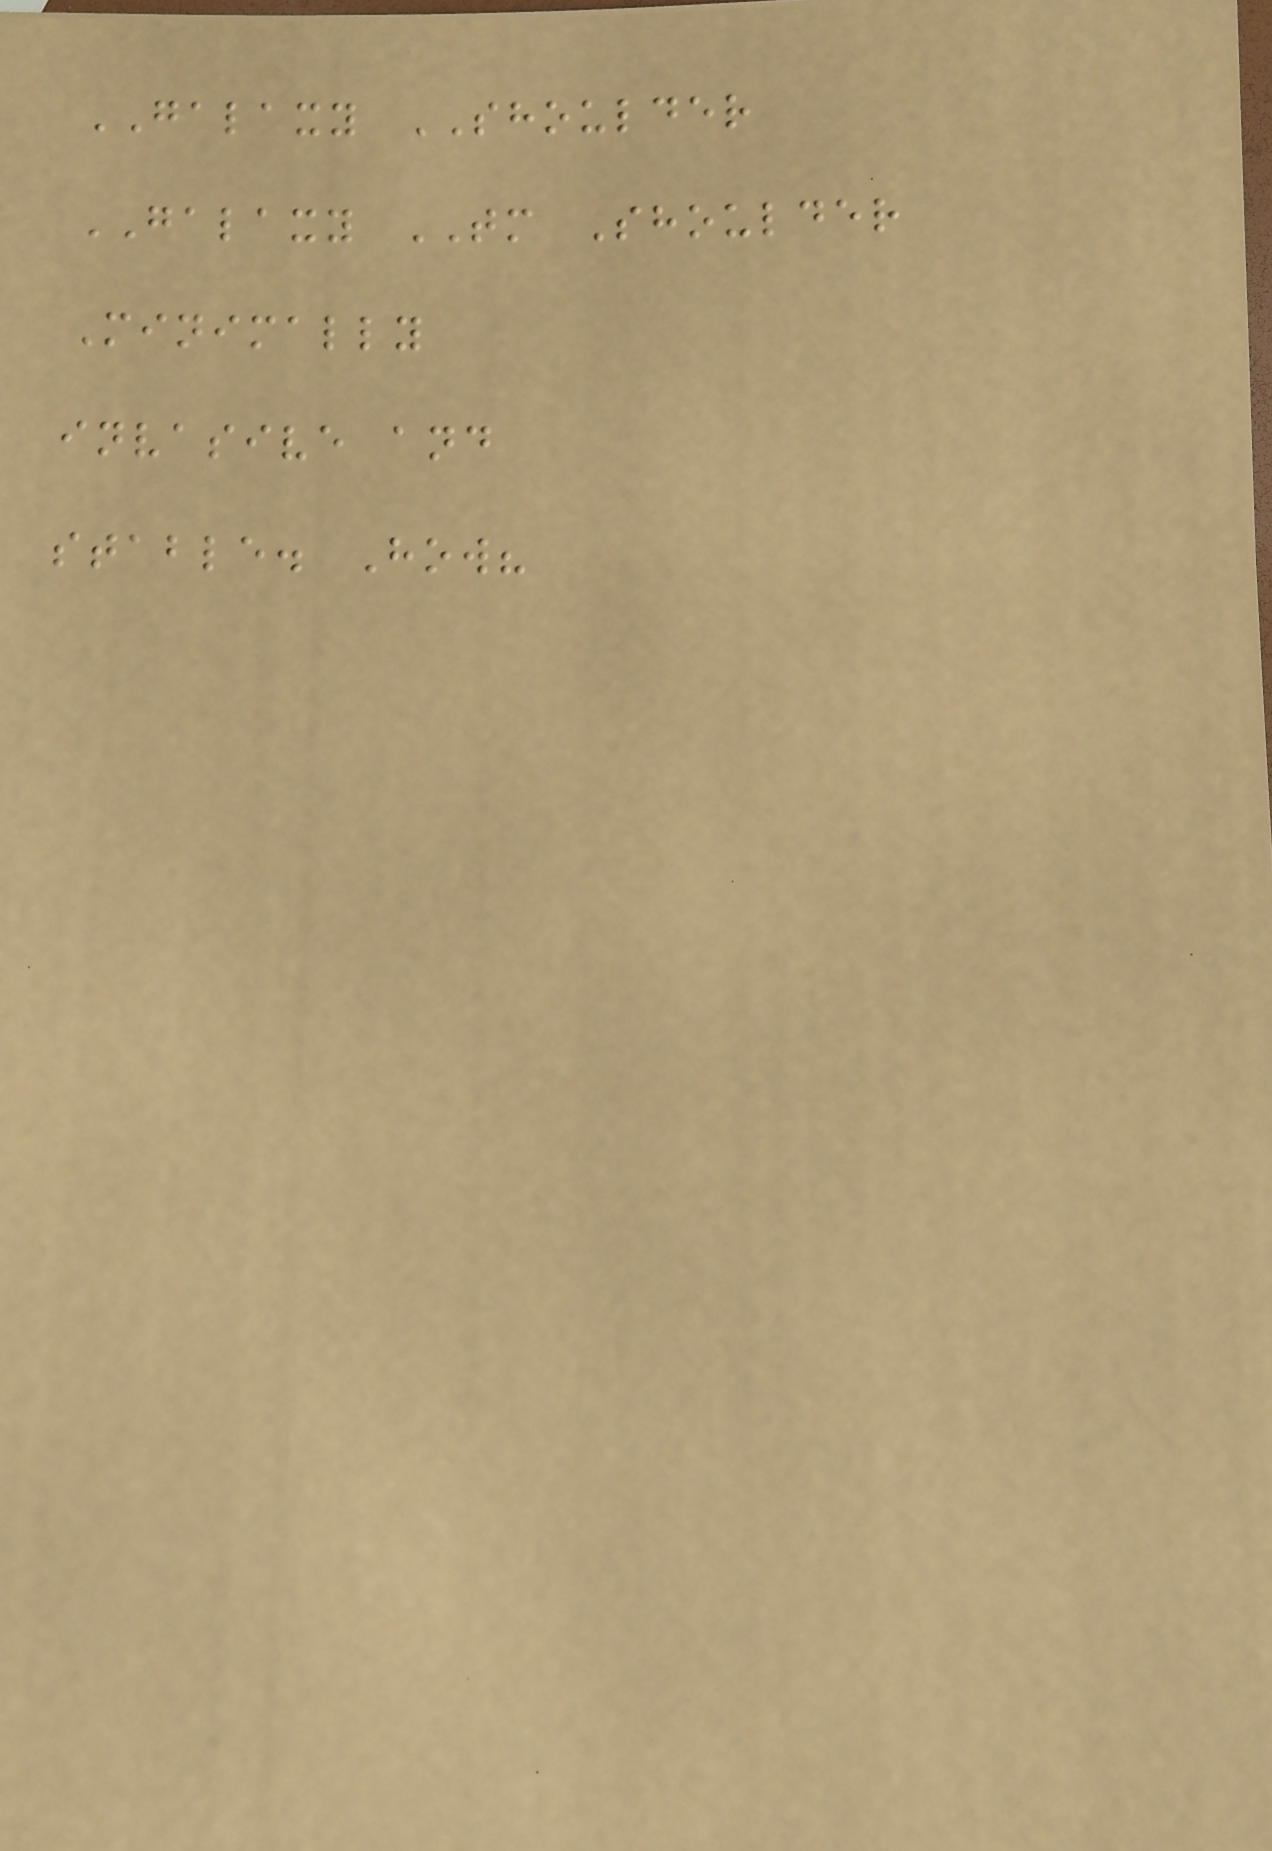GALAXY SHOULDER
GALAXY TM Shoulder
Minimally
invasive and
stable. How?
